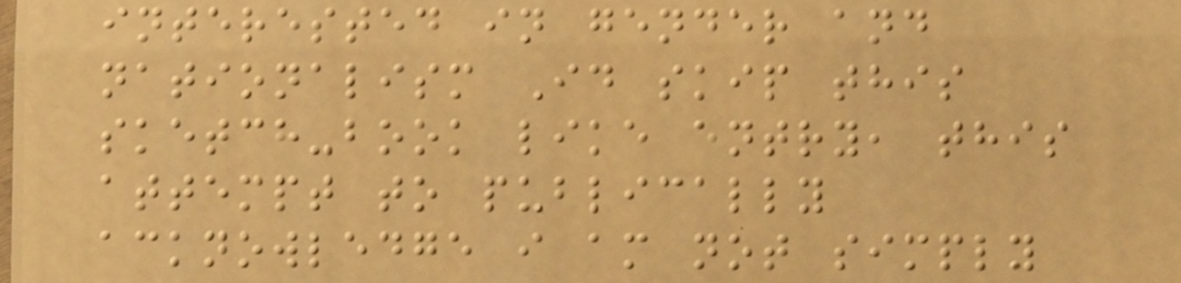interested in gender and
nationalism Id skip this
sketch-book like entry, this
attempt to publically
acknowledge i am not simply
